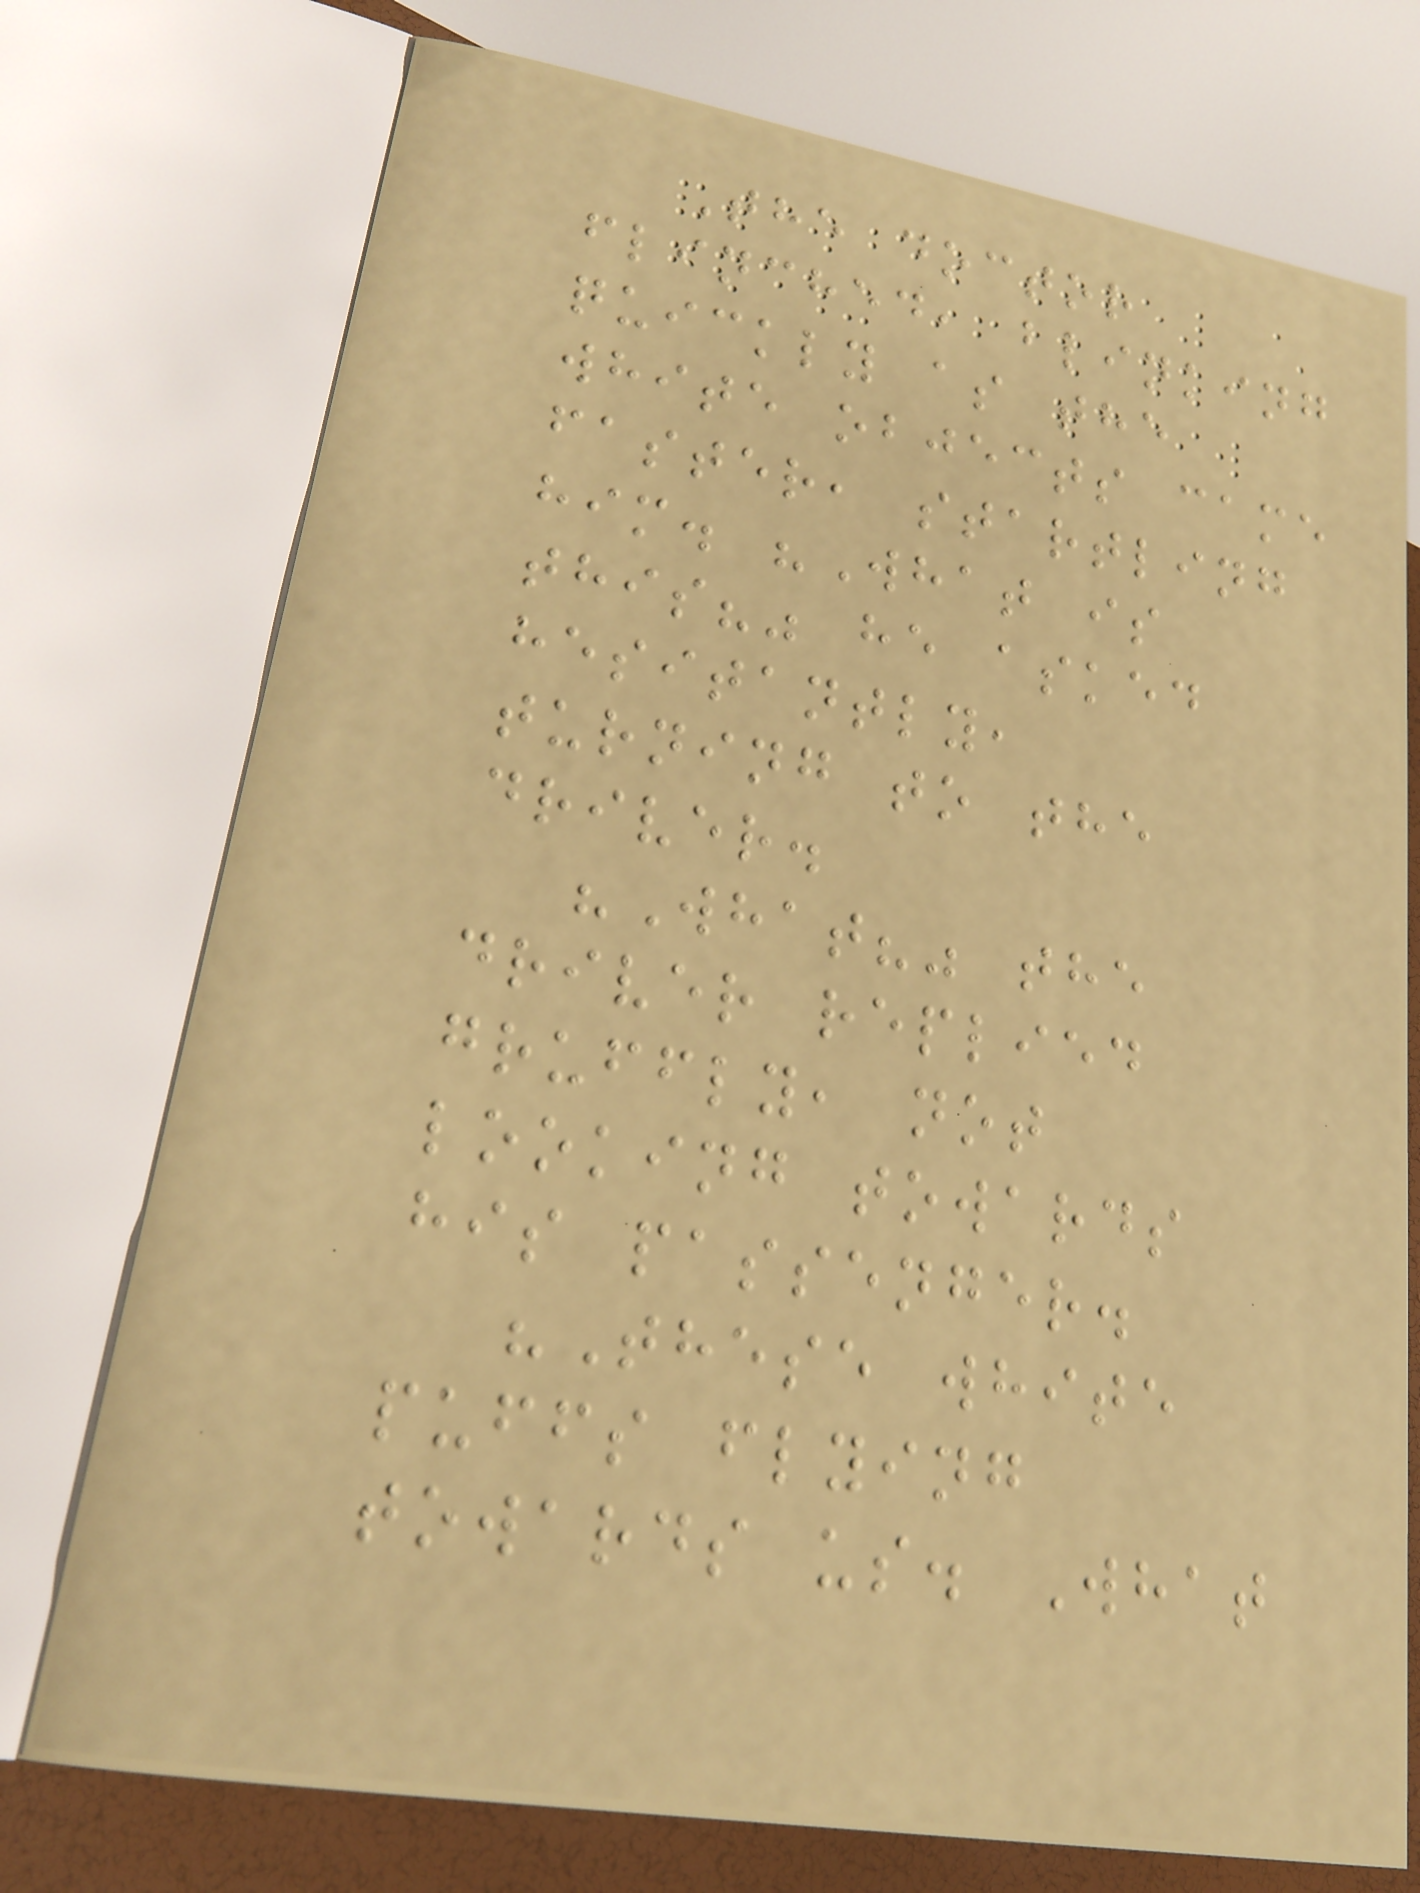The doctor
flinched, blinking
quickly as the
white objects came
faster, startling
him. "What is
this?" he asked
hesitantly,
turning to the
driver.
"What?" the
driver replied
gruffly, not
looking towards
his passenger.
"These white
puffs flying
towards us. What
